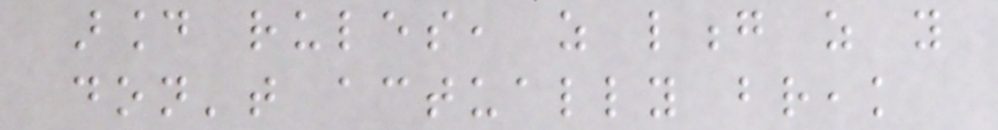around rules, as long as you
don't actually break
